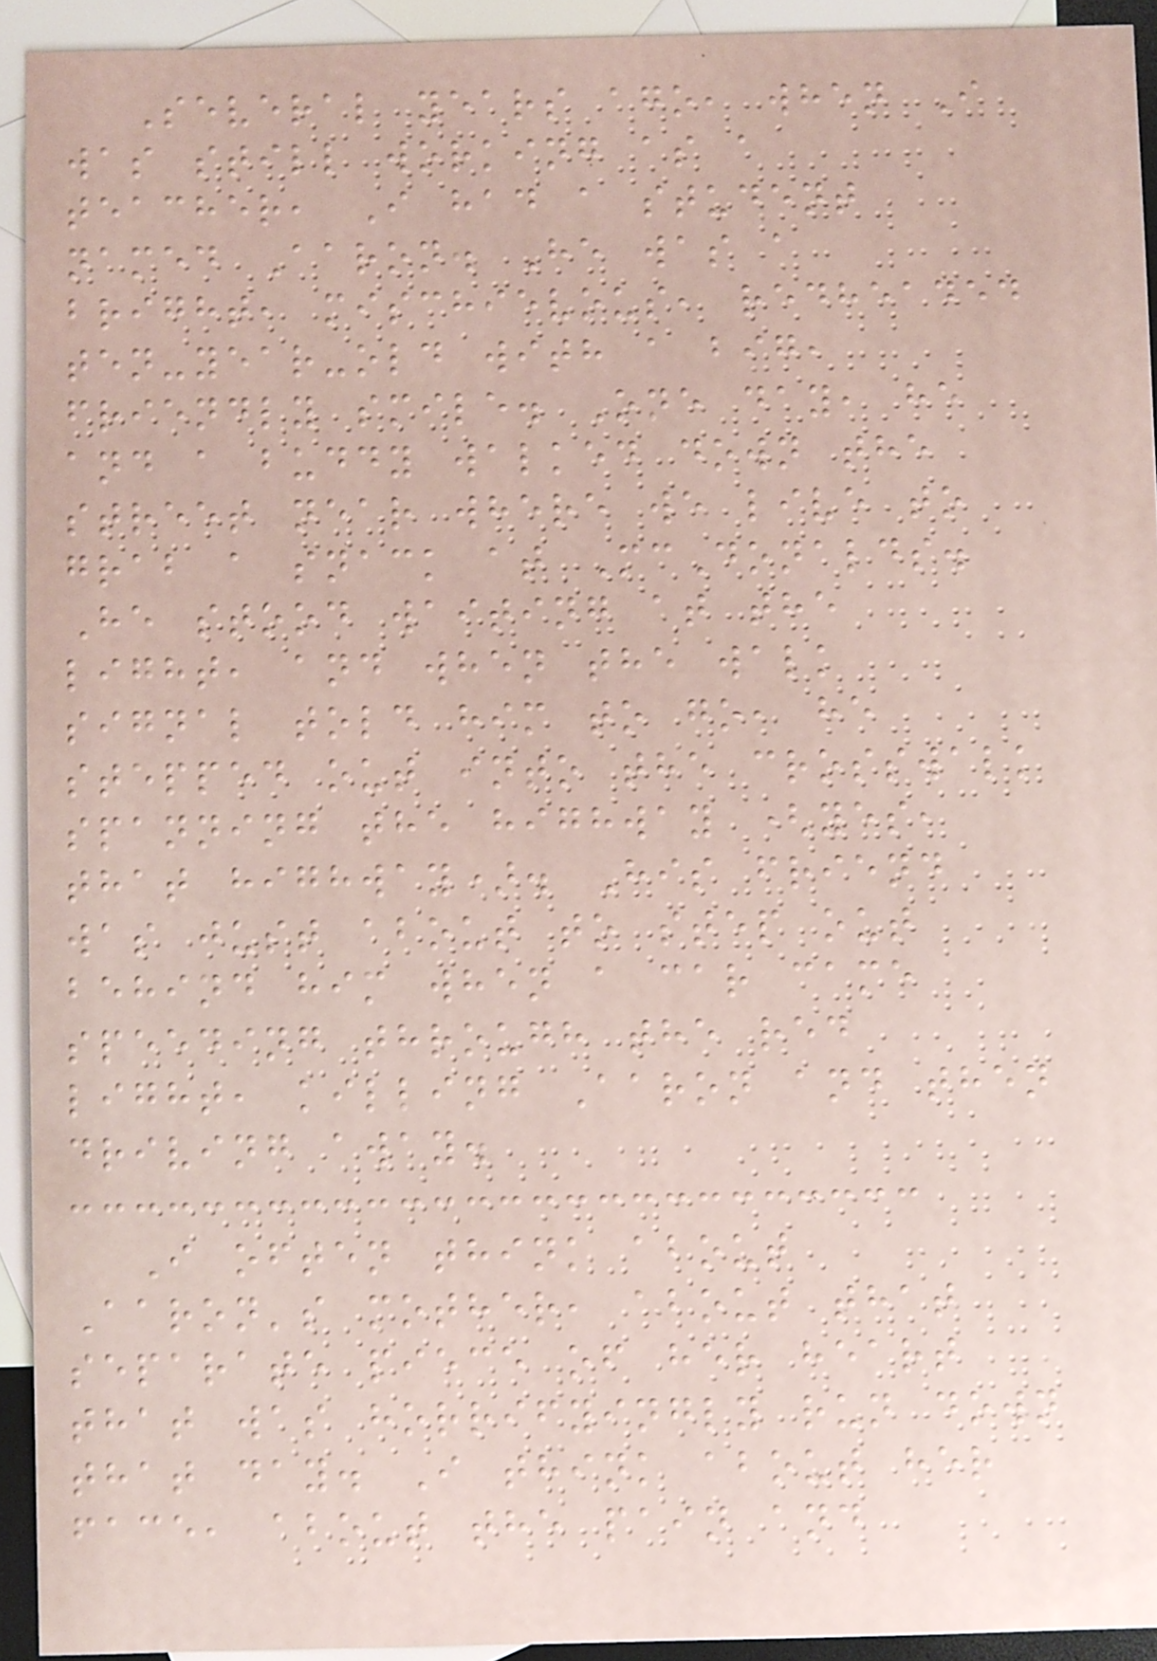Several years ago, when I
was still working as a
teacher, I had a student
named Aaron. He was a
bright, mischievous, redheaded
ten-year-old with a big,
friendly smile. One day, he
and a buddy walked down the
street near where we live to
grab a snack at McDonalds.
He stood waiting at the
light, and when the walk
signal told him to go, he
stepped out into the crosswalk
spanning the highway (yes,
that highway). His friend
was just about to step out
behind him when a car came
speeding through the red
light, killing Aaron and then
driving away.
I often think about
Aaron's mother, about that
separate piece of her heart
that was horrifyingly run down
that day. I think about her
face, about the pain and
